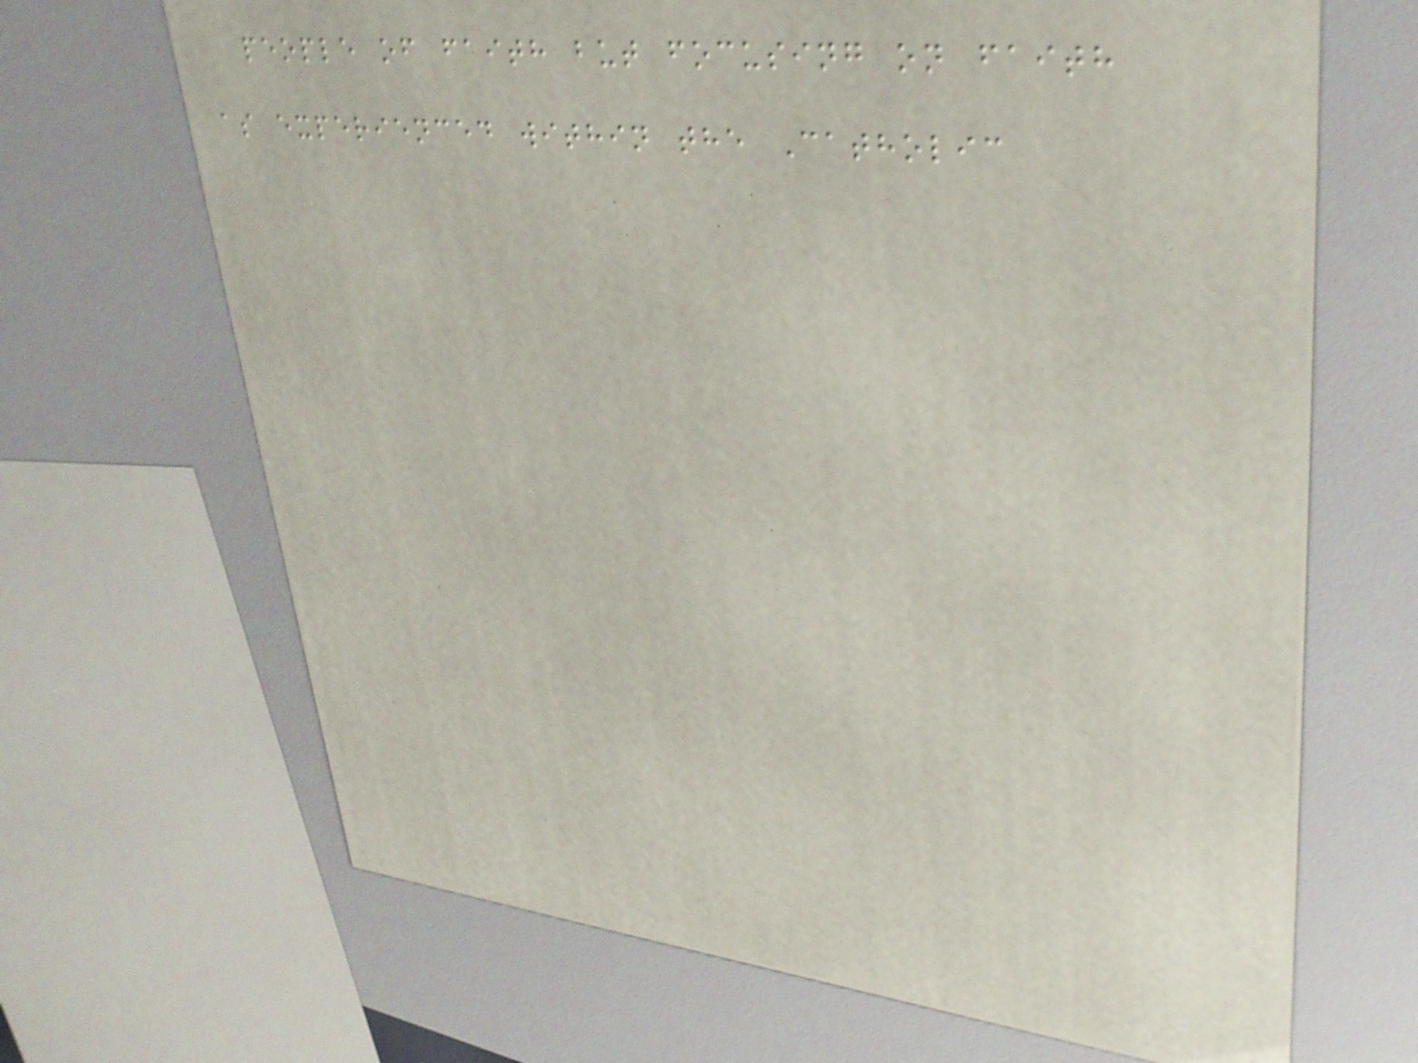people of faith but focusing on faith
as experienced within the Catholic
